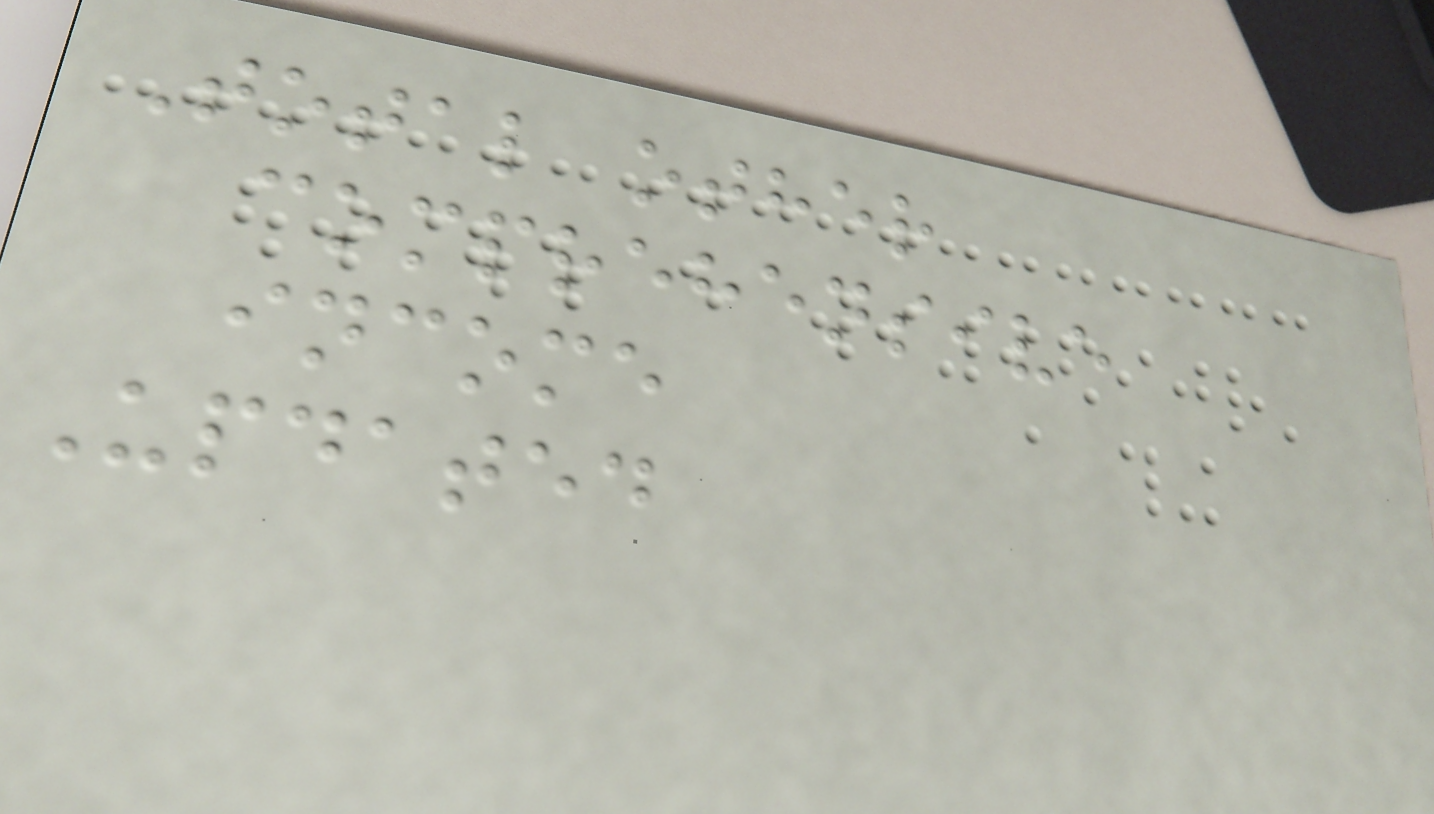Total other
comprehensive
income
Updated
